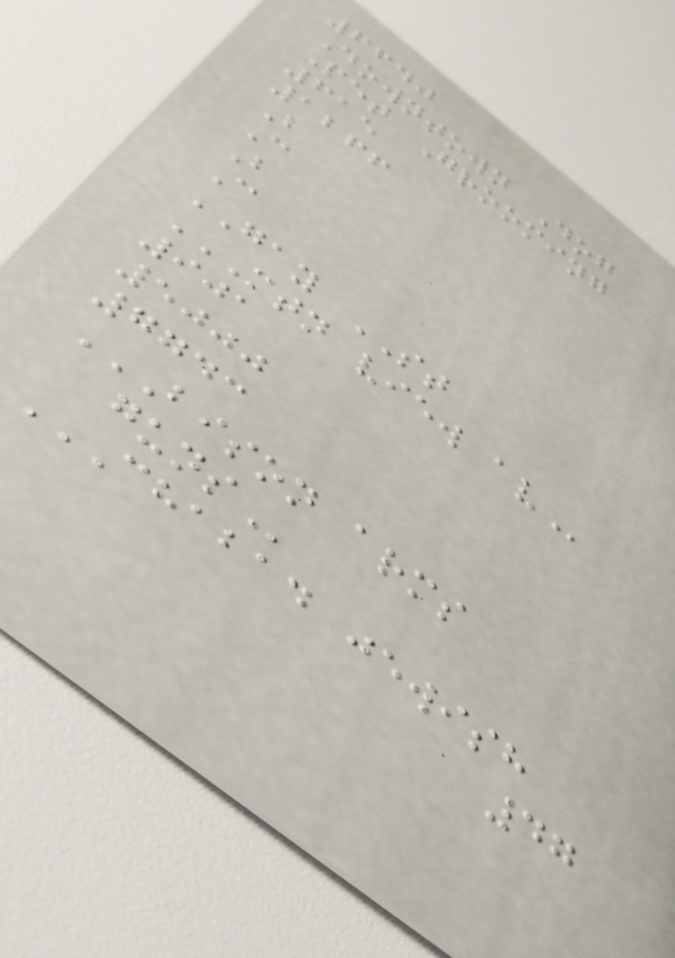6640
Downtown Dog
Pet Grooming
615
1266
B
C
B
C
GAY ST
MTN VIEW AV
901
5000
7743
BISON ARMS
GUNS
CHABAD JEWISH
47
